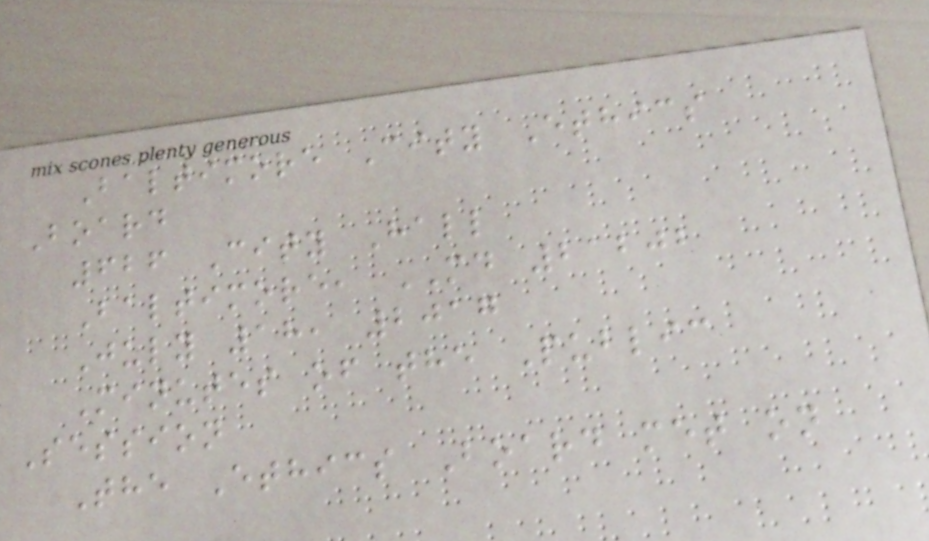Baltimore City Ethics
Board
626 City Hall
Baltimore, MD 21202
July 18, 2017
Minutes of the Public
Session
The Ethics Board met on
